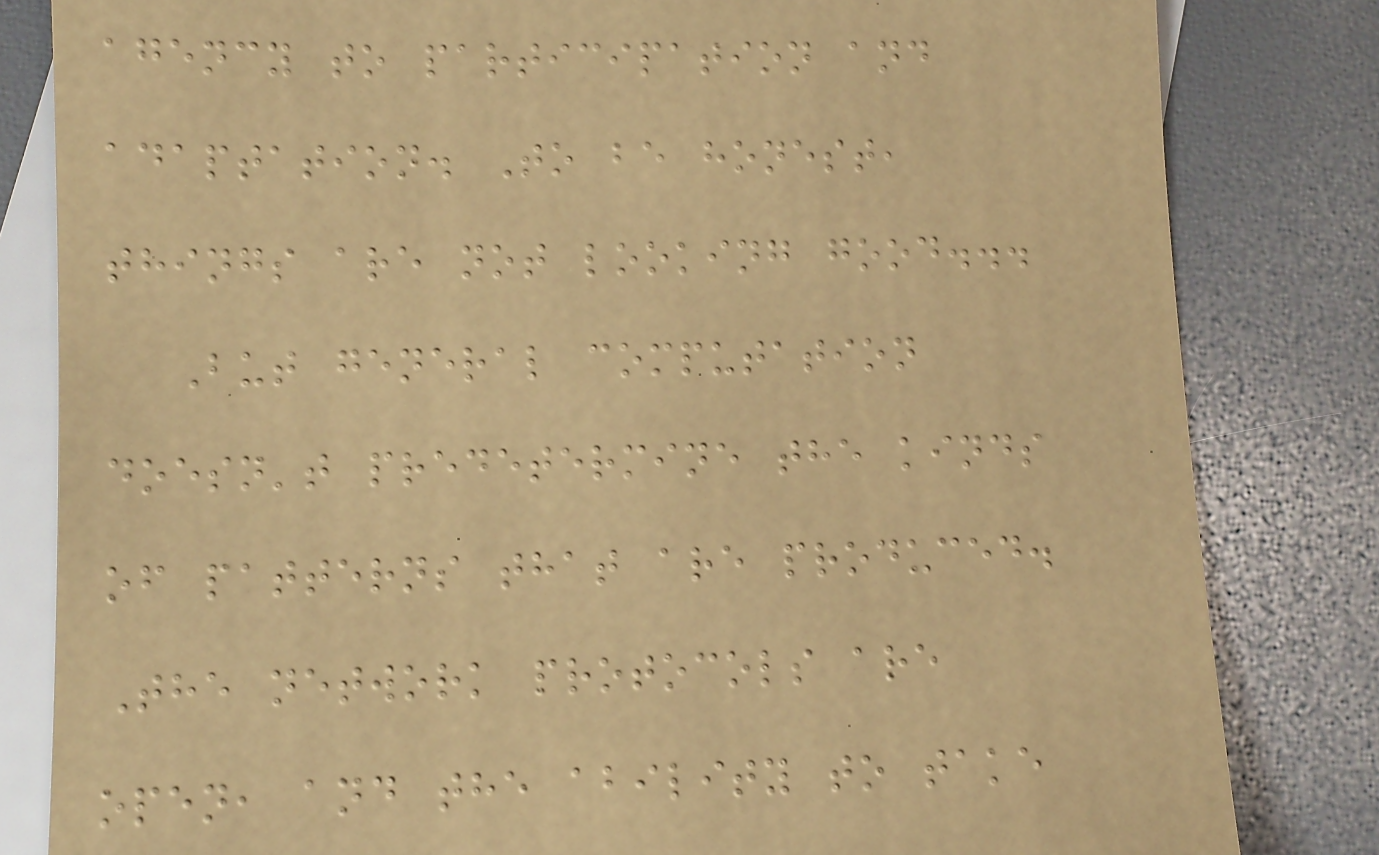agency to participation and
adaptation. To be honest,
things are not looking good...
But general computation
doesn't predetermine the kinds
of patterns that are produced.
The network protocols are
open, and the ability to take
